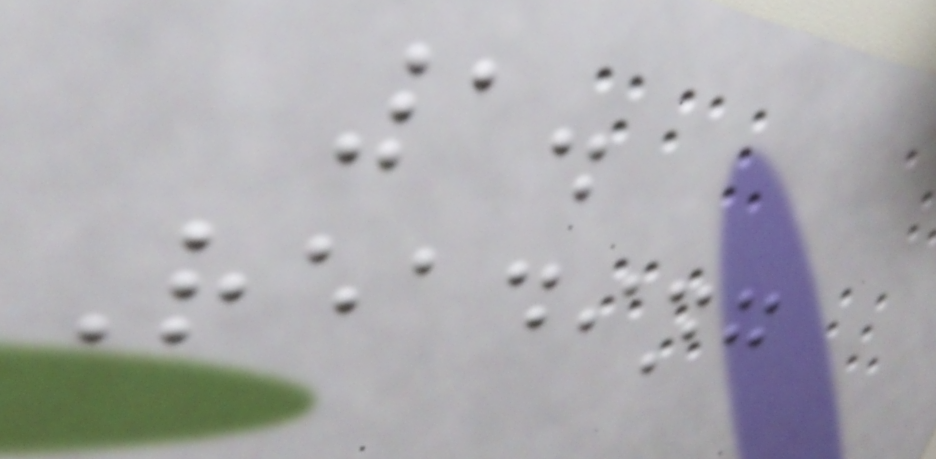1.
Reading
